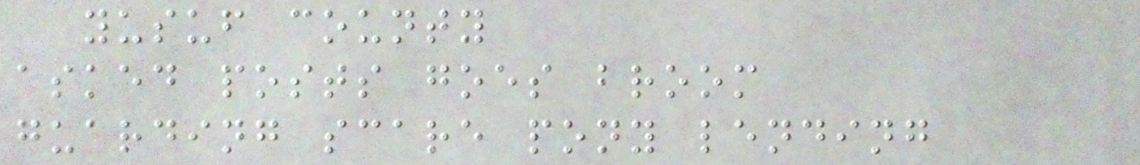yusuf county
asked posts goes broom
guarding scare pony lending
